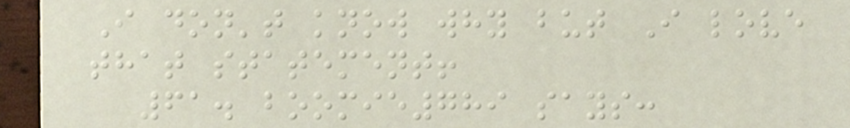I don't know why but I love
that statement!
61. boomie789 says:
